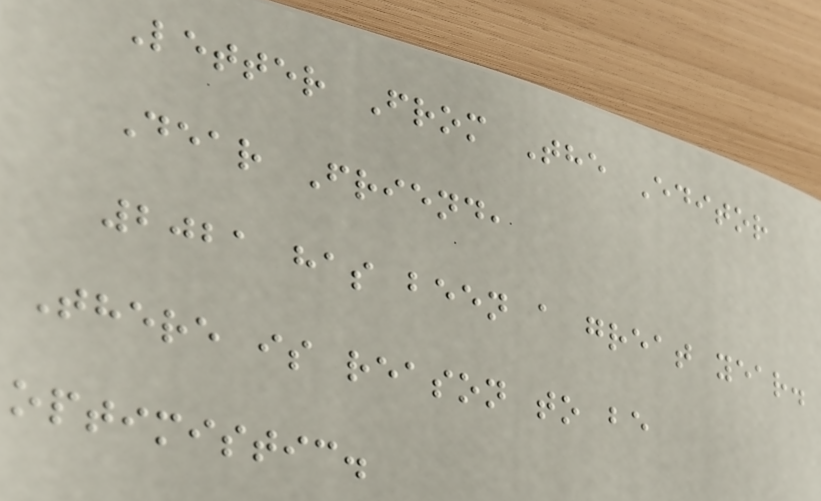Letter From The Editor
Dear Friend,
2021 has been a great year.
There is reason to be
optimistic.
